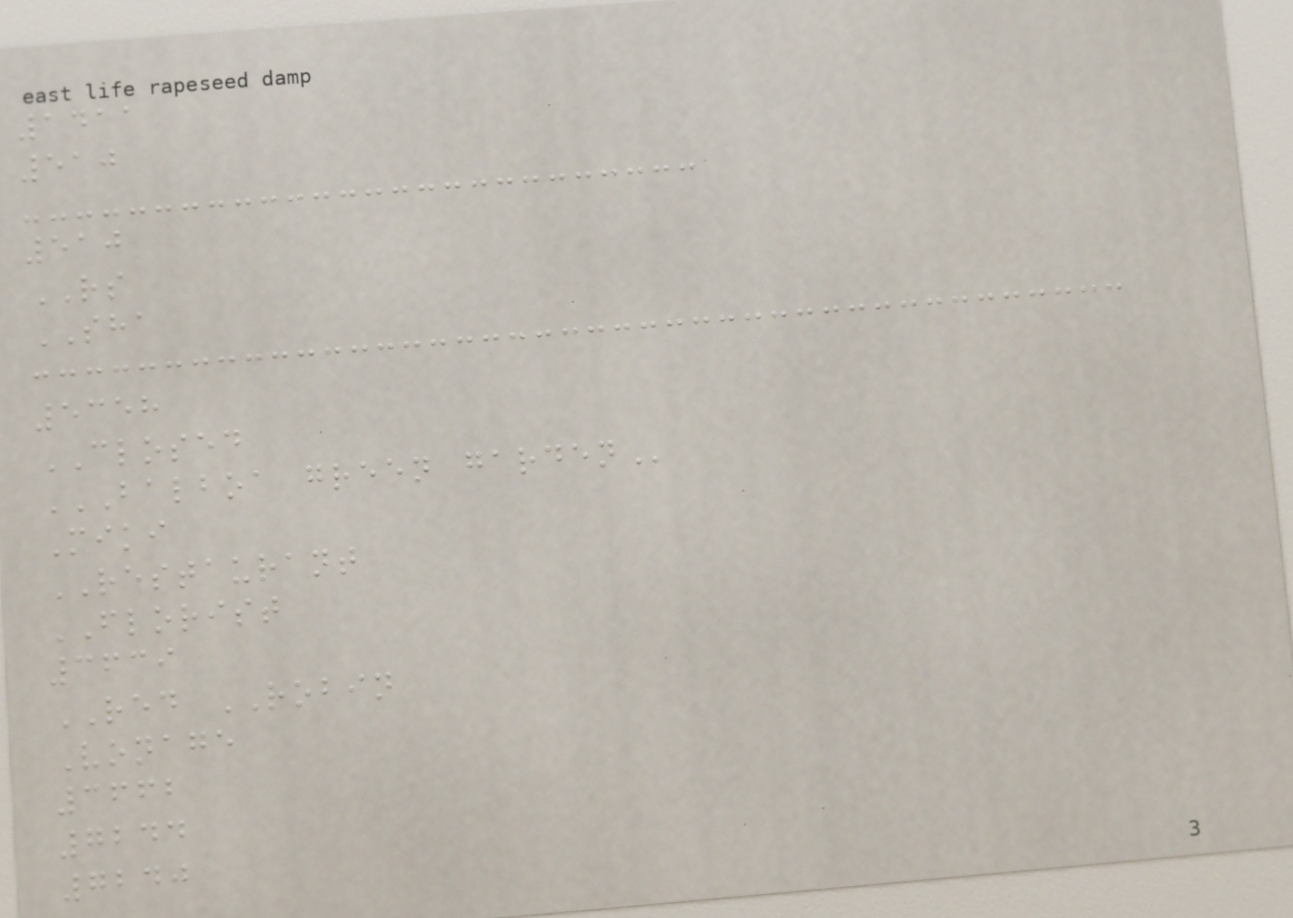1411
510
510
RS
SHA
5358
CLOSED
BALBOA GREEN GARDEN
Miki
RESTAURANT
FLORIST
3639
RED ROBIN
Vonage
3662
7244
7240
